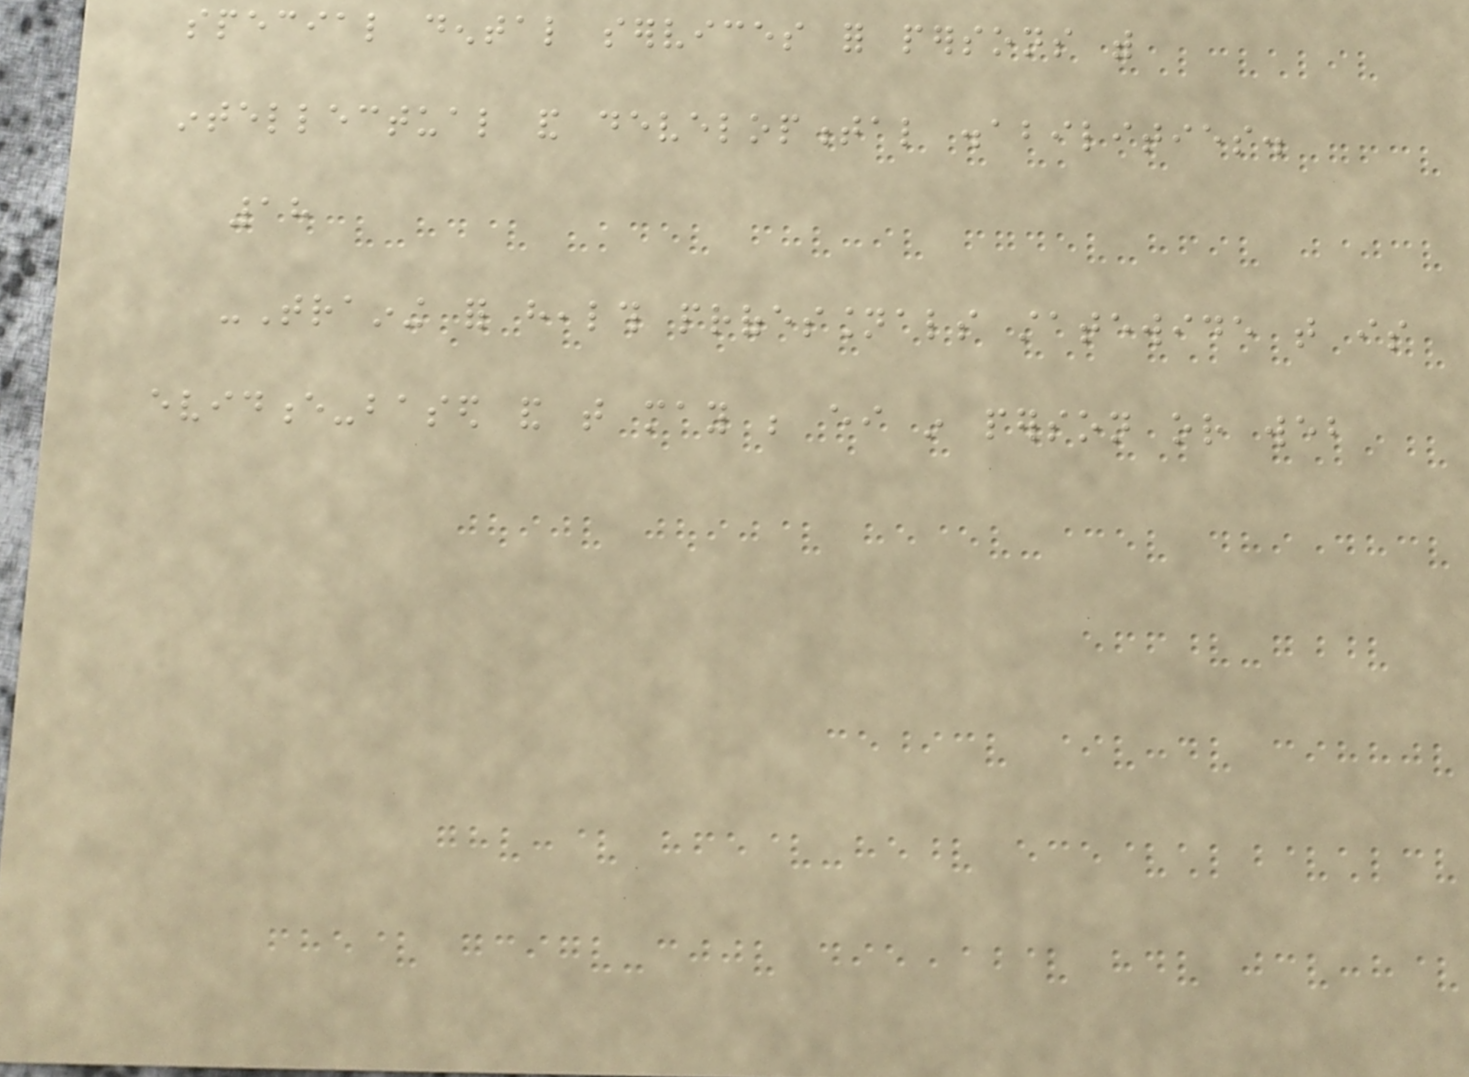special dental services for persons with
intellectual and developmental disabilities.
18
-Training for health professionals statewide that is
evidence-based and that may be either in person or web
